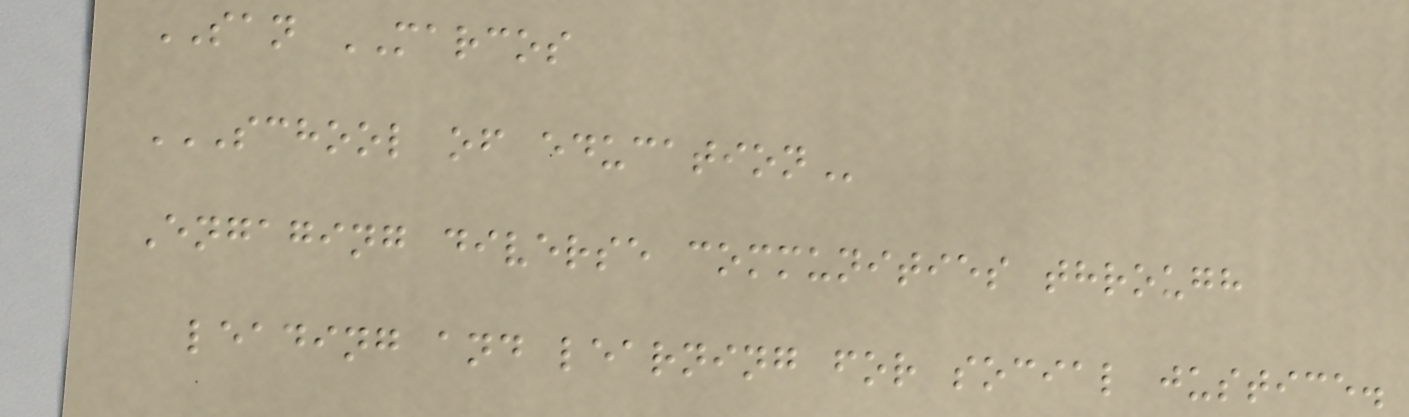SAN MARCOS
SCHOOL OF EDUCATION
Engaging diverse communities through
leading and learning for social justice.
